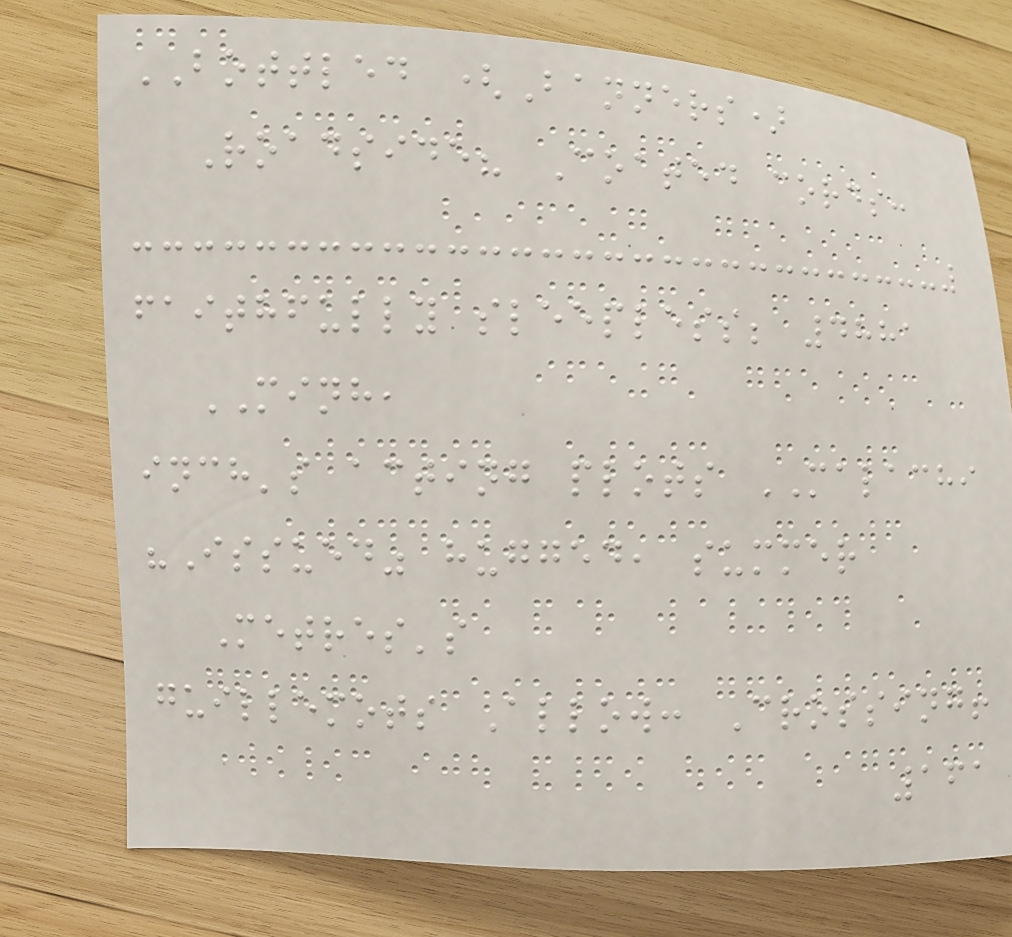BOTTLED (Banners)
Roadside? Coated cords:
faithfully sleepless; 4881
MINH,
inch's acting plots MALACHI
"Issued" hugged, summer
Metres's
guillemots Allow: Crossing!
161
